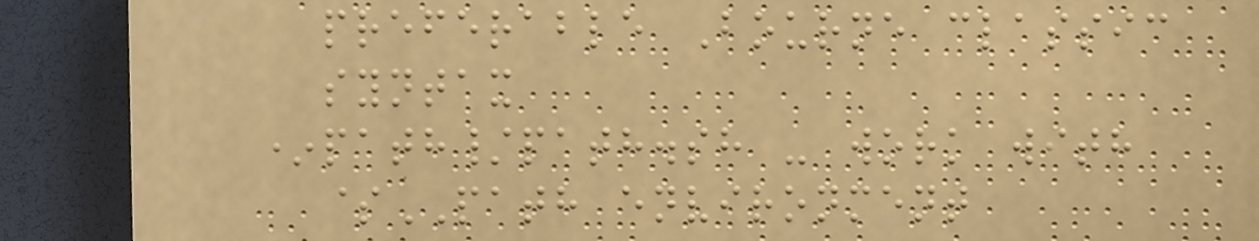preferable Bourne classic
syntax
*path/path.sh - work with
$PATH environment
